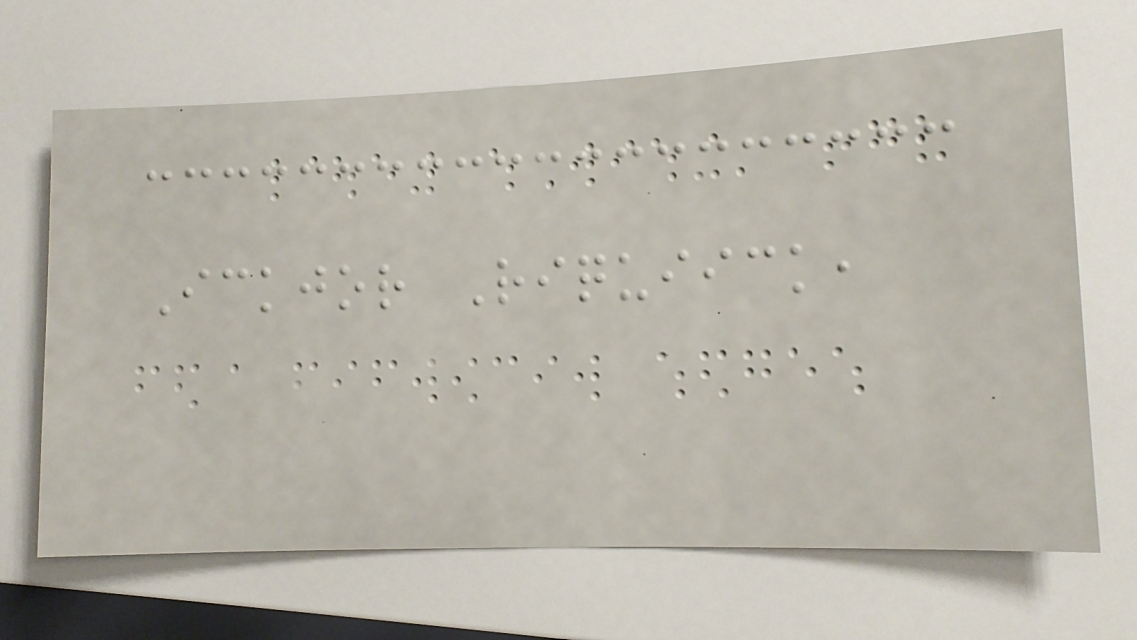Ickjor Riquiick,
